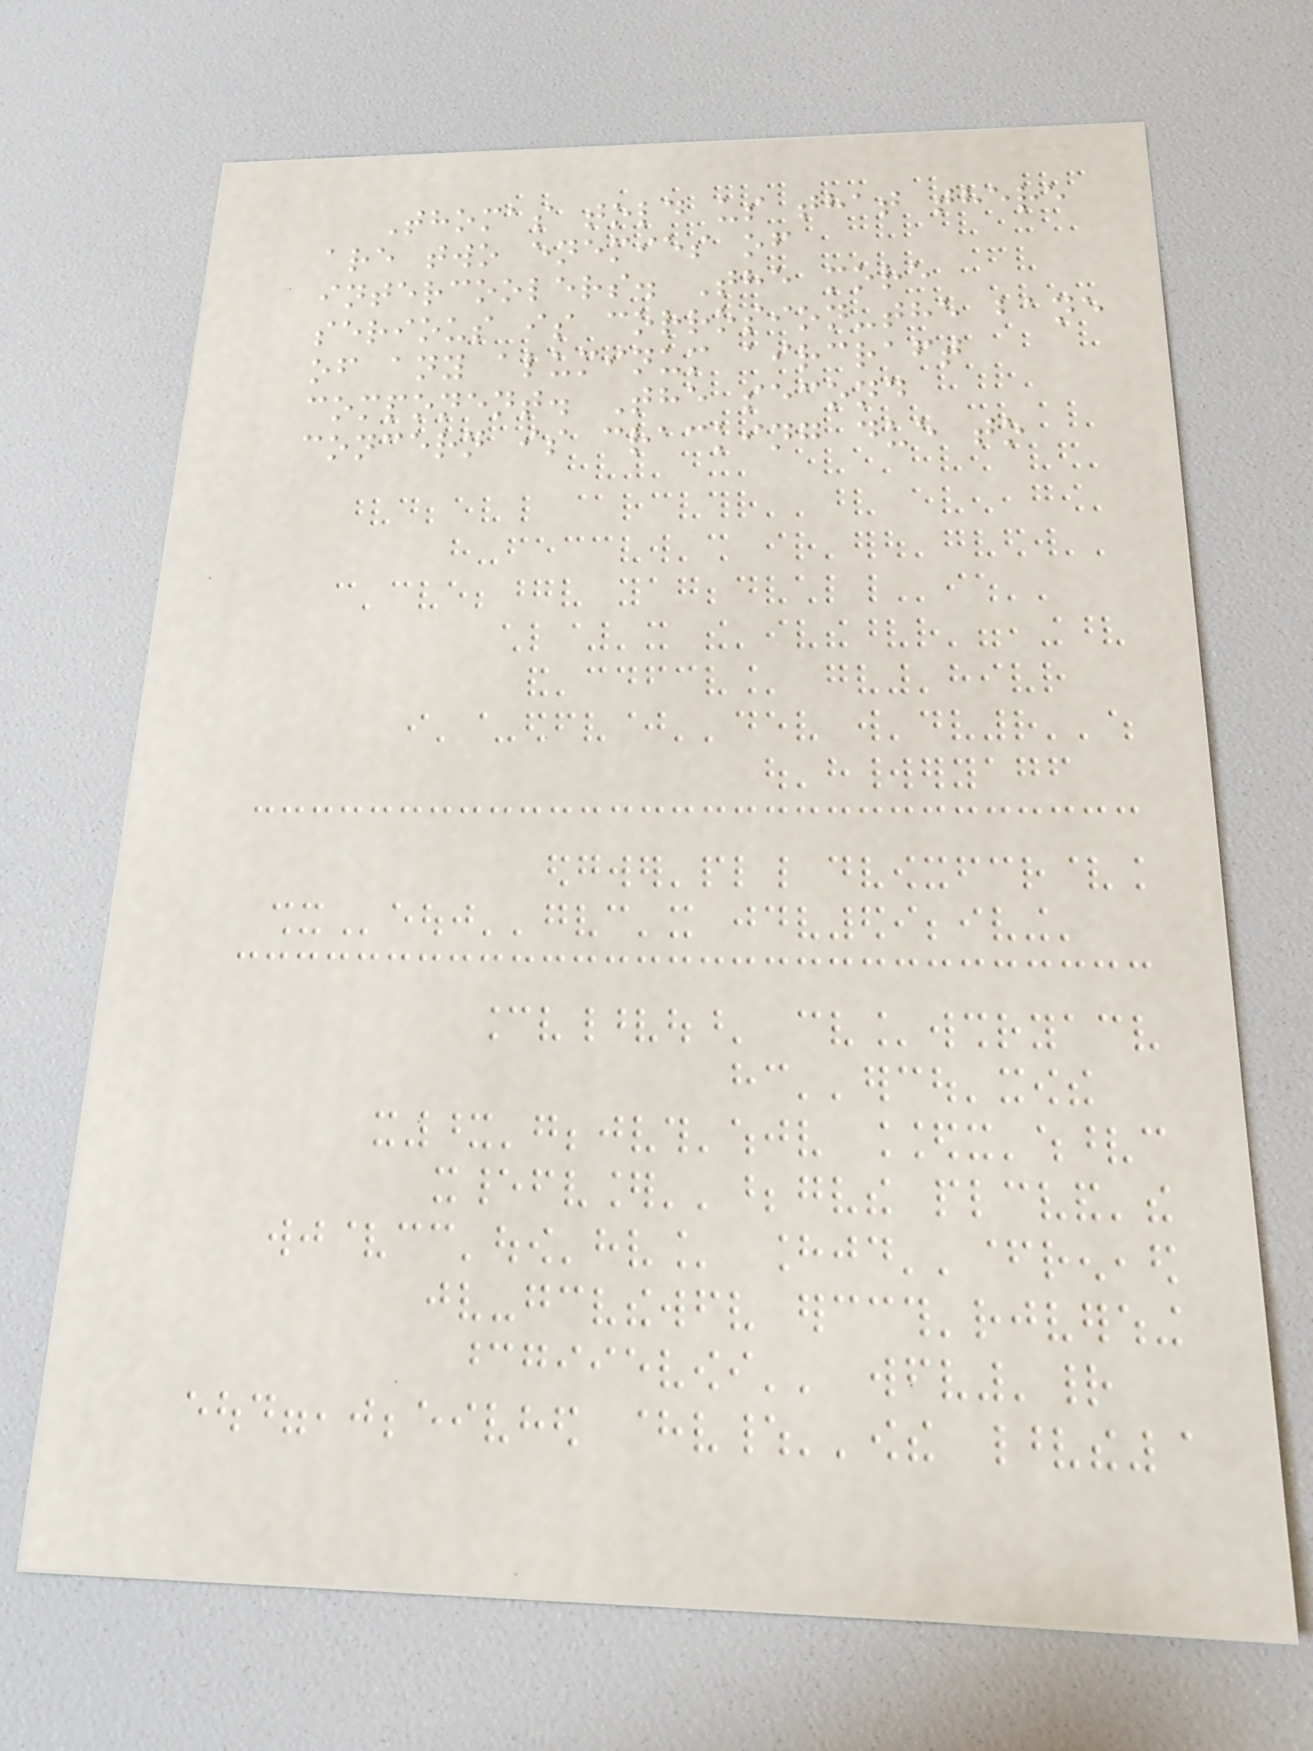Thomas told us that there
are two enemies of
intercoolers. The more
serious is corrosion-the bane
of any aluminum aircraft
component. The second
concern is cracking due to
